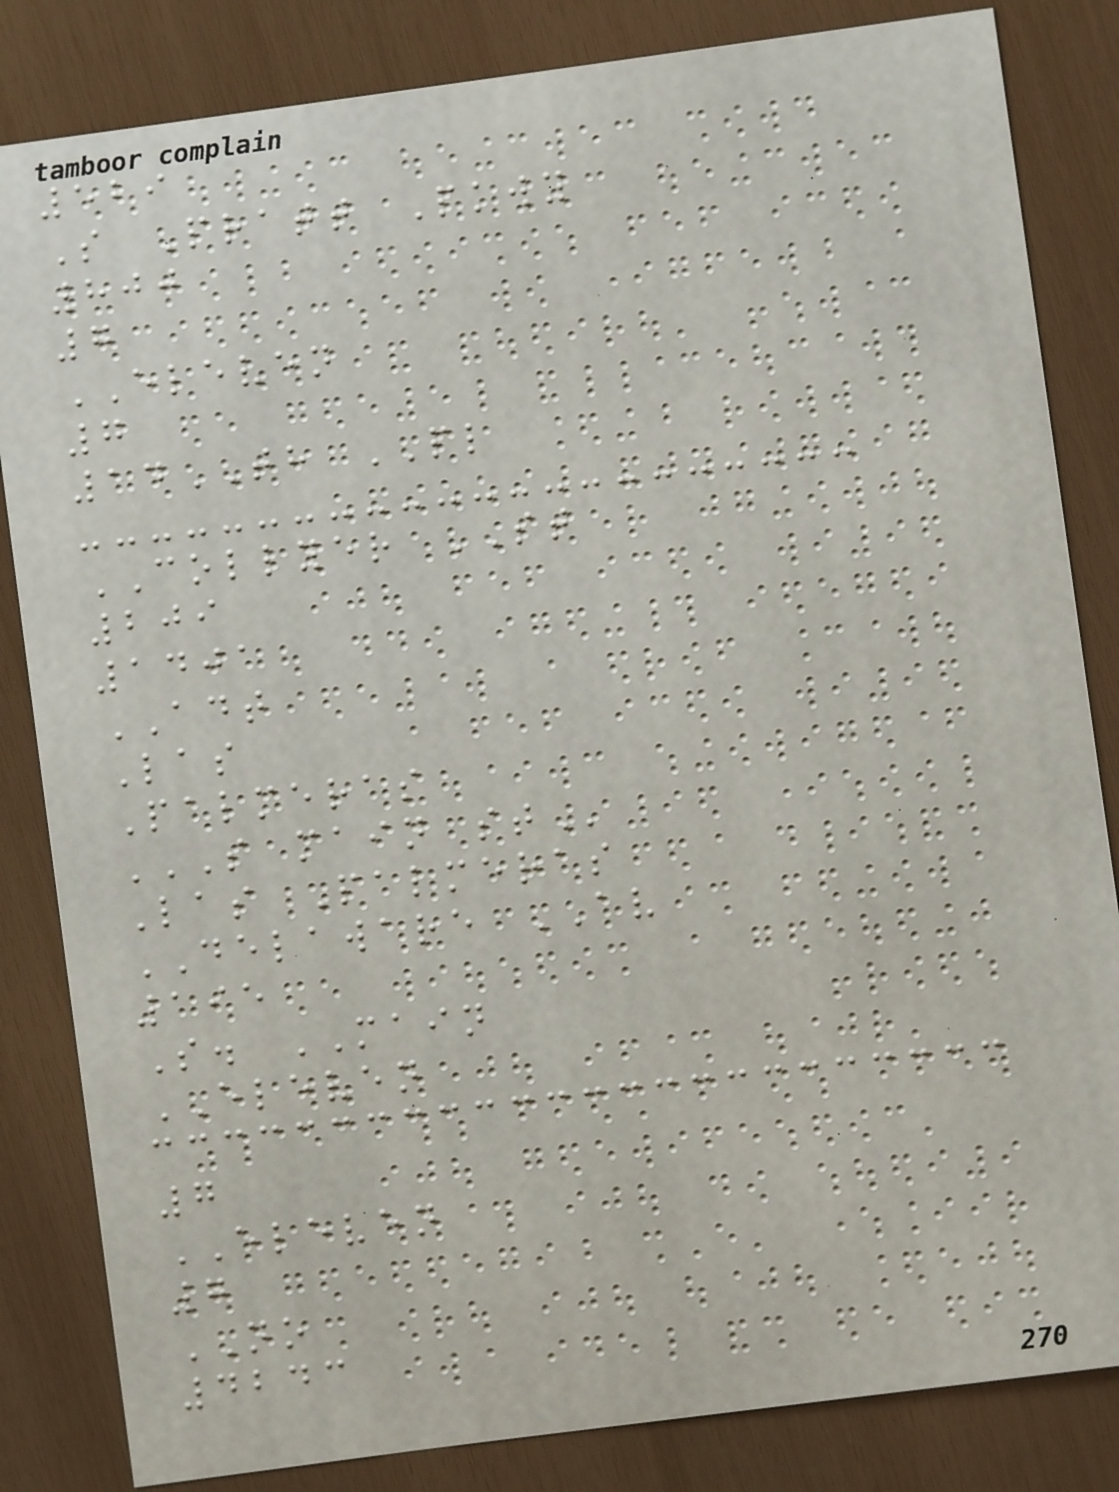529
S Pratt Pkwy
800
7
ELEVEN
7
14TH PL
COLLYER ST
209
1401
ADT
Las
Palmeras
S MAIN ST
Las Palmeras
DELAWARE AV
195
S. MAIN
ELEVEN
7
ELEVEN
7
NO
4243
